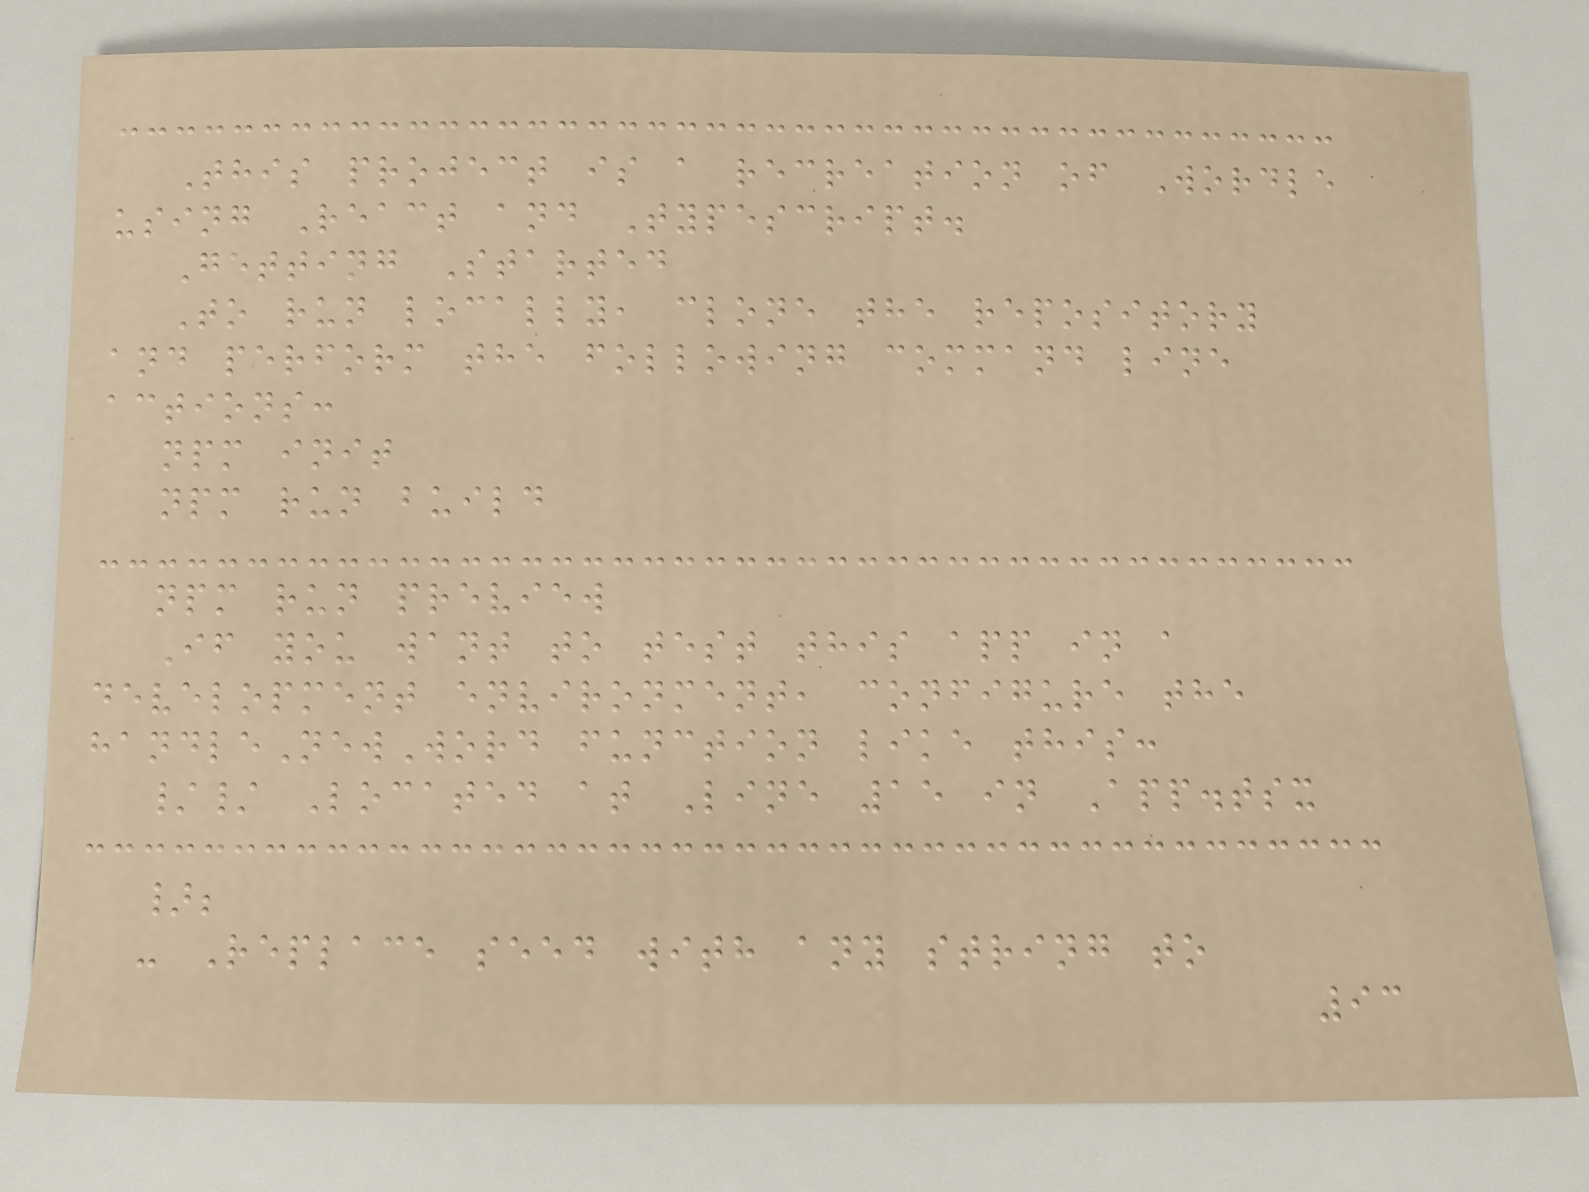This project is a recreation of Wordle
using React and Typescript.
Getting Started
To run locally, clone the repository
and perform the following command line
actions:
npm init
npm run build
npm run preview
If you want to test this app in a
development environment, configure the
handleNewWord function like this:
// Located at Line 15 in App.tsx
};
- Replace seed with any string to
93
